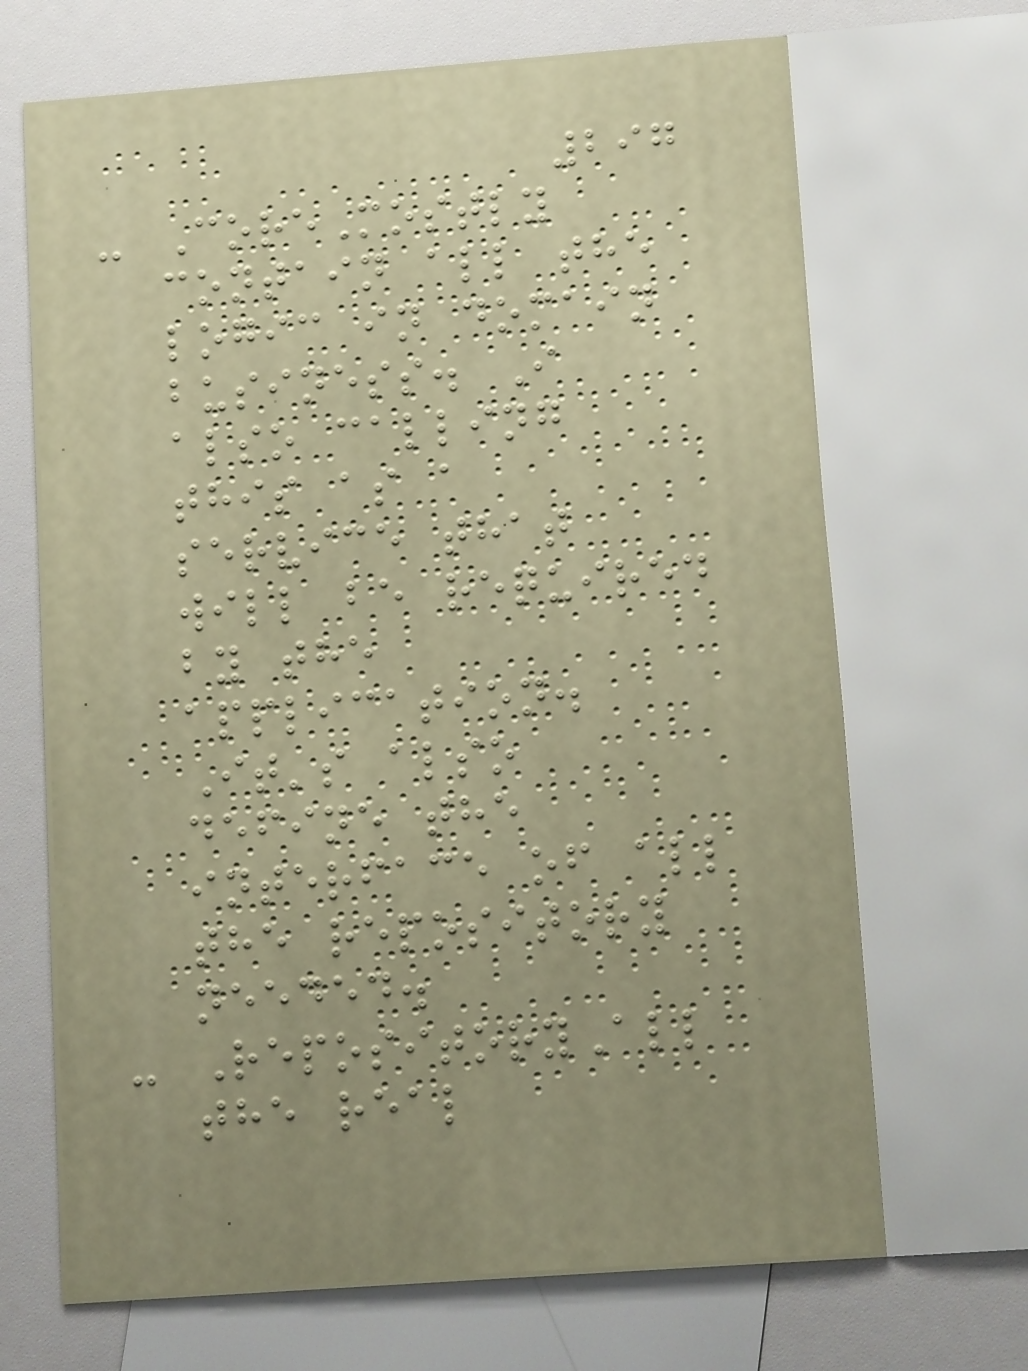297
- CoreMostly
contain all the
logic in domain
business. I
also calling
this as a
service that
will be required
by the
application.
It's also
define the
interface of all
the repository
needed.
- RepositoryAll
the real
